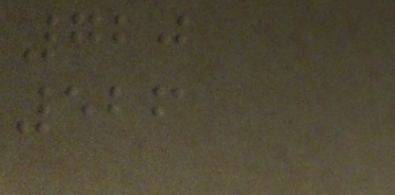720
526
